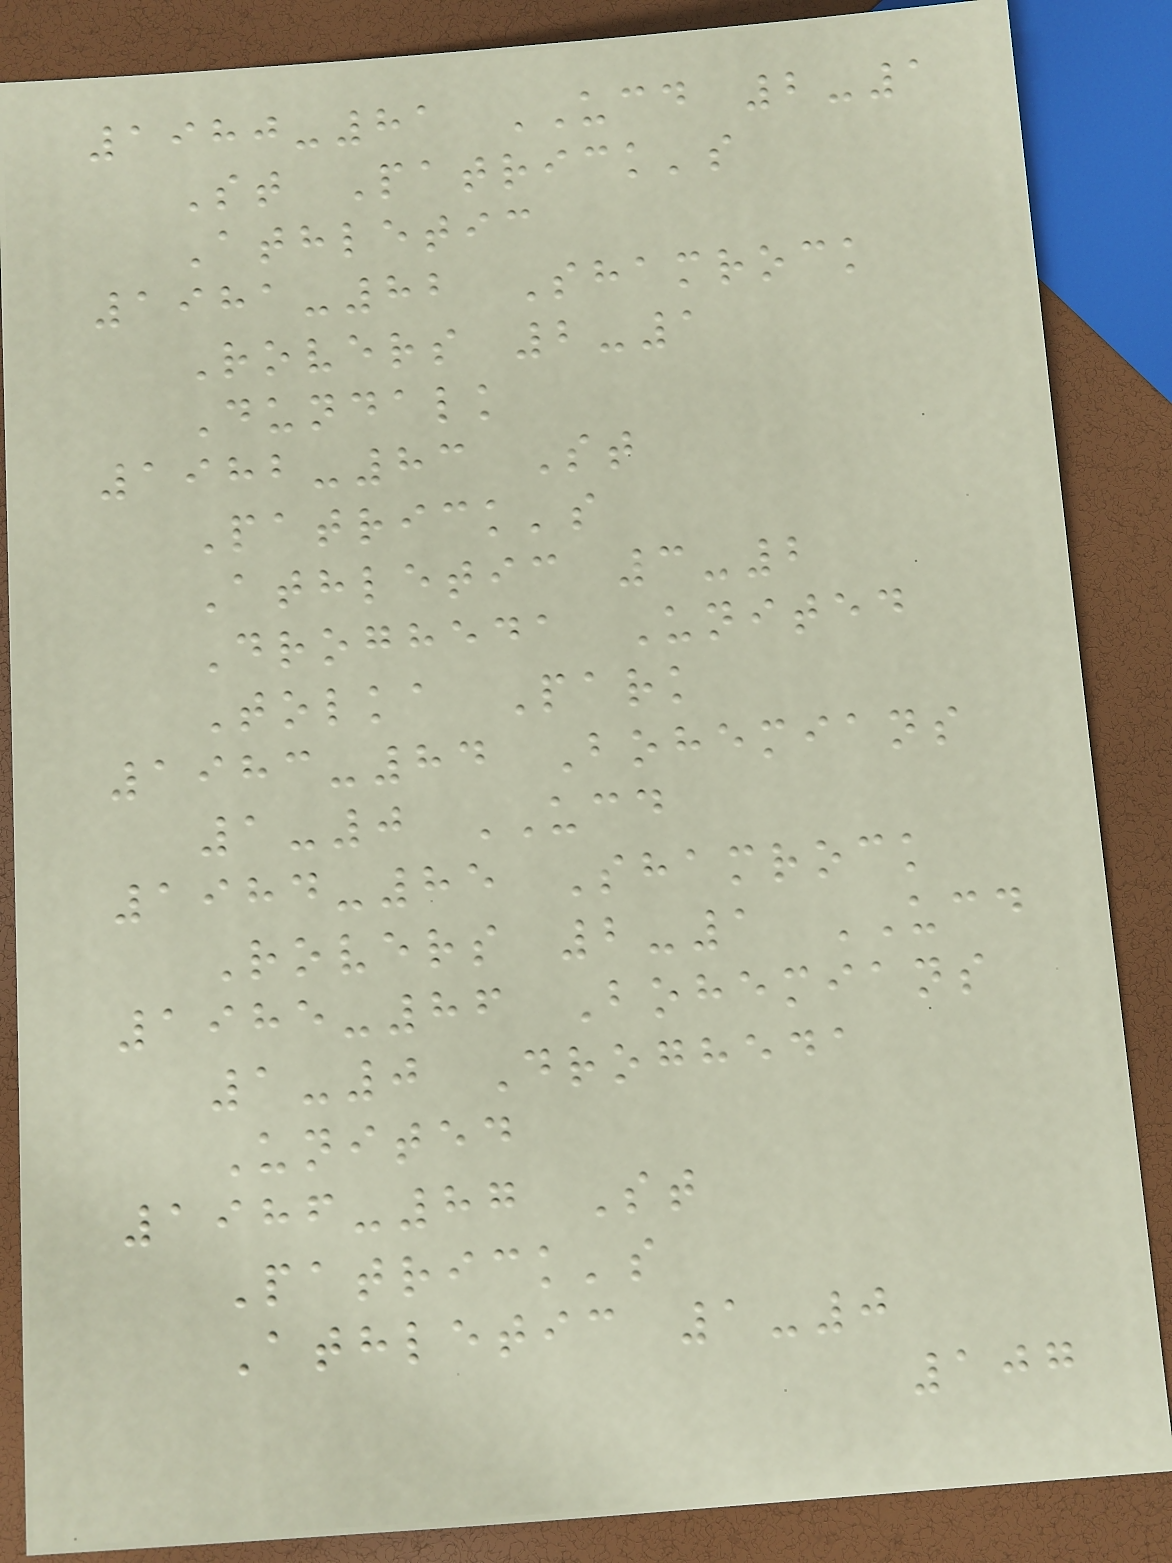1980-81 UCD 2-1
St Patrick's
Athletic
1981-82 Shamrock
Rovers 2-1
Dundalk
1982-83 St
Patrick's
Athletic 3-2
Drogheda United
Tolka Park
1983-84 Bohemians
1-0 UCD
1984-85 Shamrock
Rovers 2-1 UCD
1985-86 Bohemians
1-0 Drogheda
United
1986-87 St
Patrick's
Athletic 1-0
107
